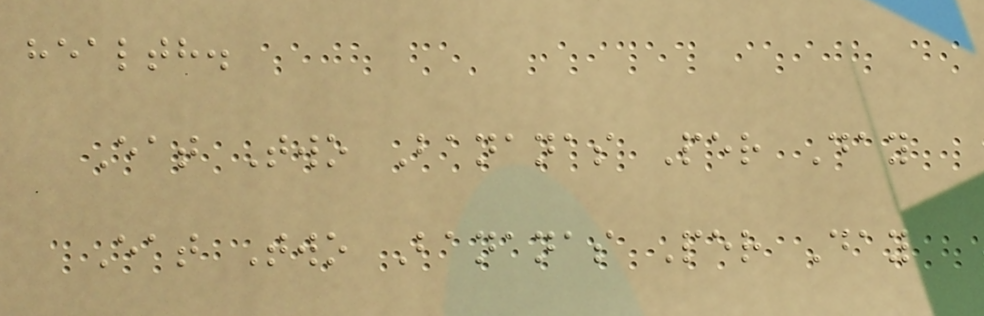health.
Eat Two Bananas Per Day
Eat Two Bananas Per Day
